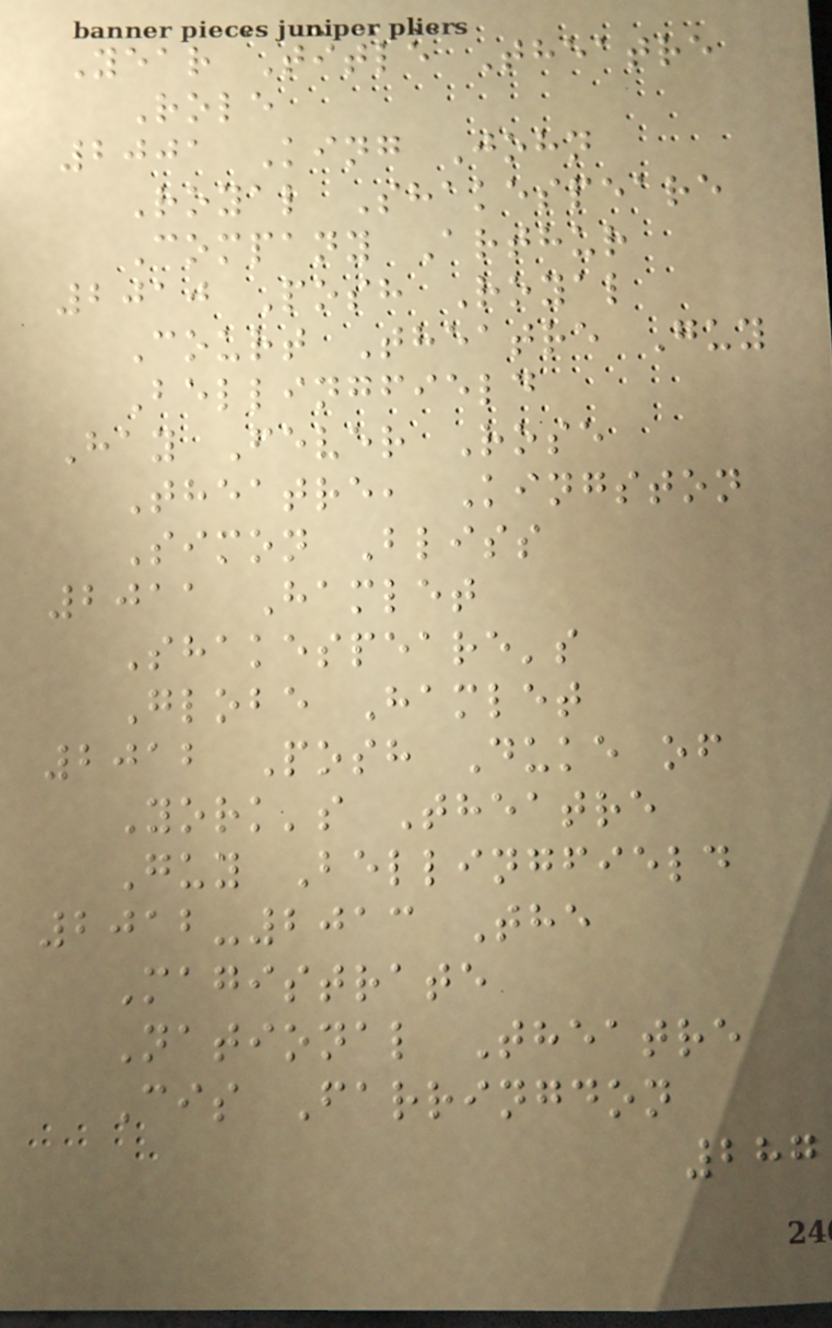Year Title Theatre
Role
2001 King John
Royal Shakespeare
Company Arthur
2010 Posh Royal
Court Theatre Guy
Bellingfield
Hay Fever Rose
Theatre, Kingston
Simon Bliss
2011 Hamlet
Shakespeare's
Globe Hamlet
2012 Posh Duke of
York's Theatre
Guy Bellingfield
2012-2013 The
Magistrate
National Theatre
Cis Farringdon
287
